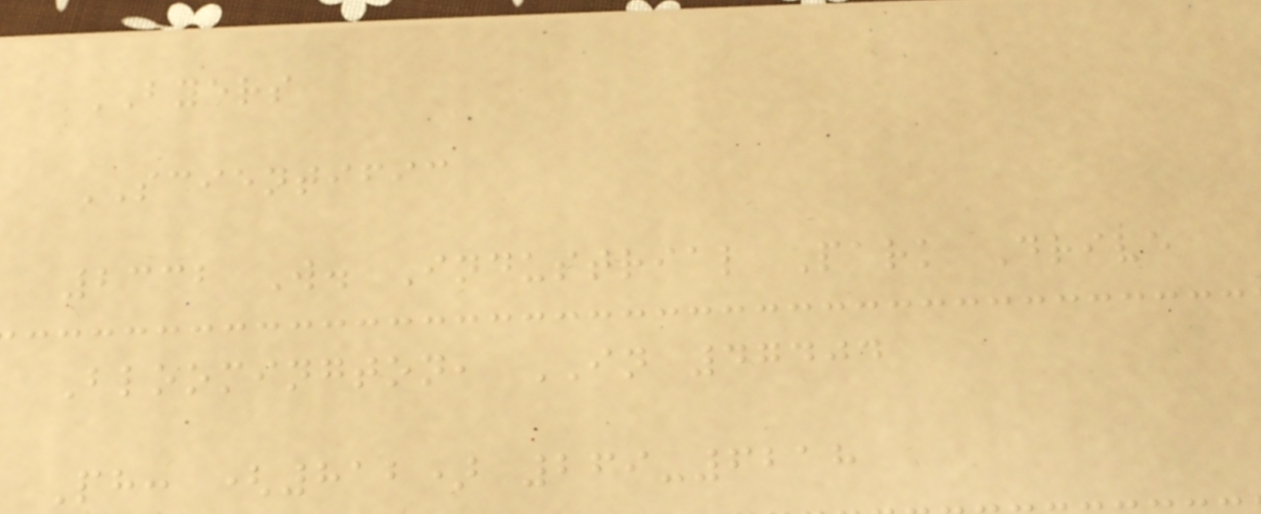BYERS
SCIENTIFIC
2332 W. Industrial Park Drive
Bloomington, IN 47404
Ph: (812) 269-6218
